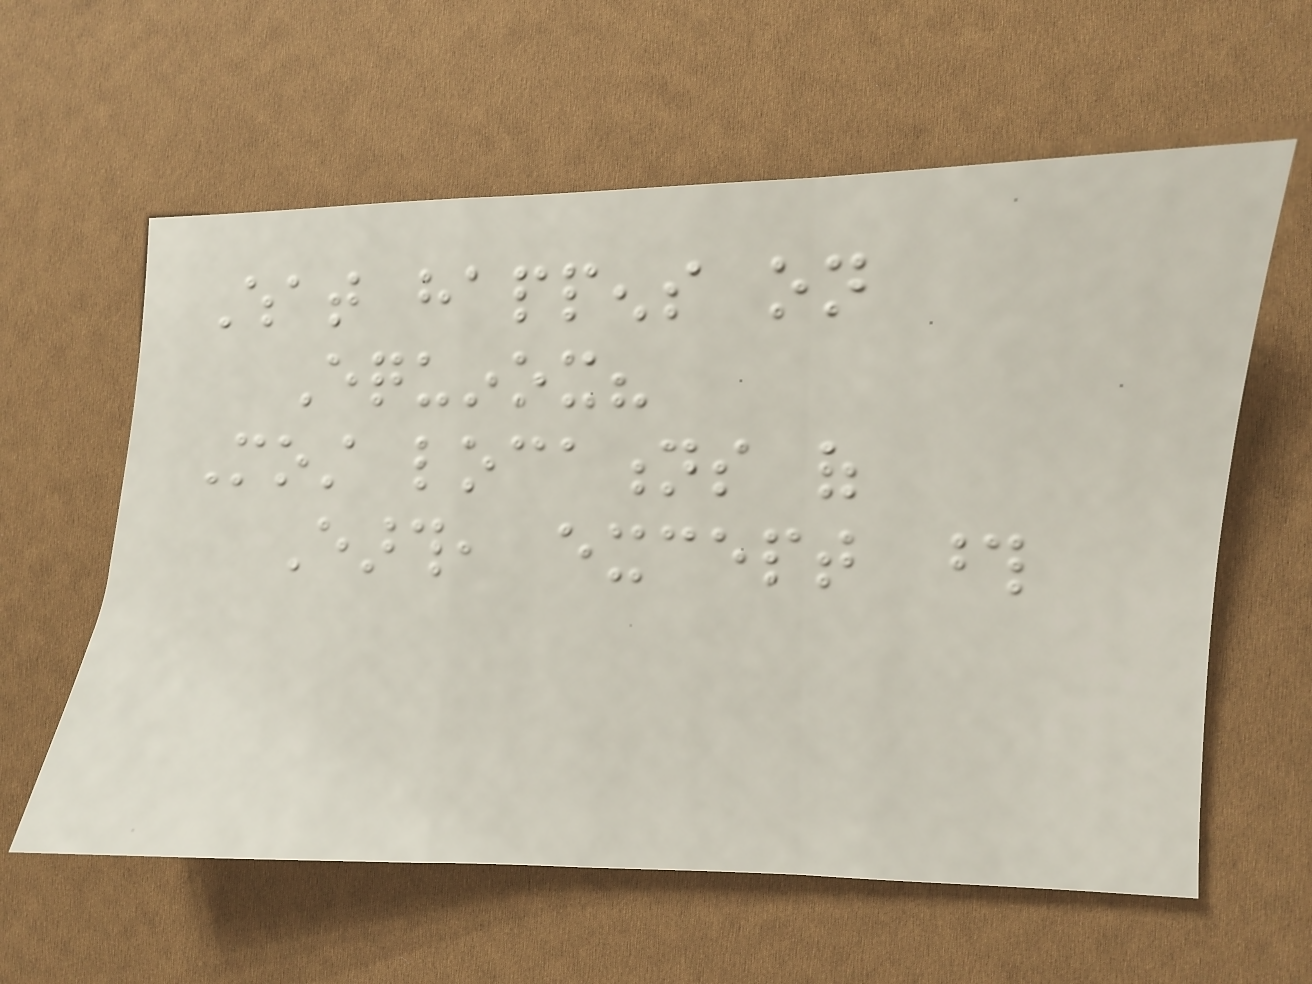What happens on
Equinox?
Most locations of
Earth, except those
